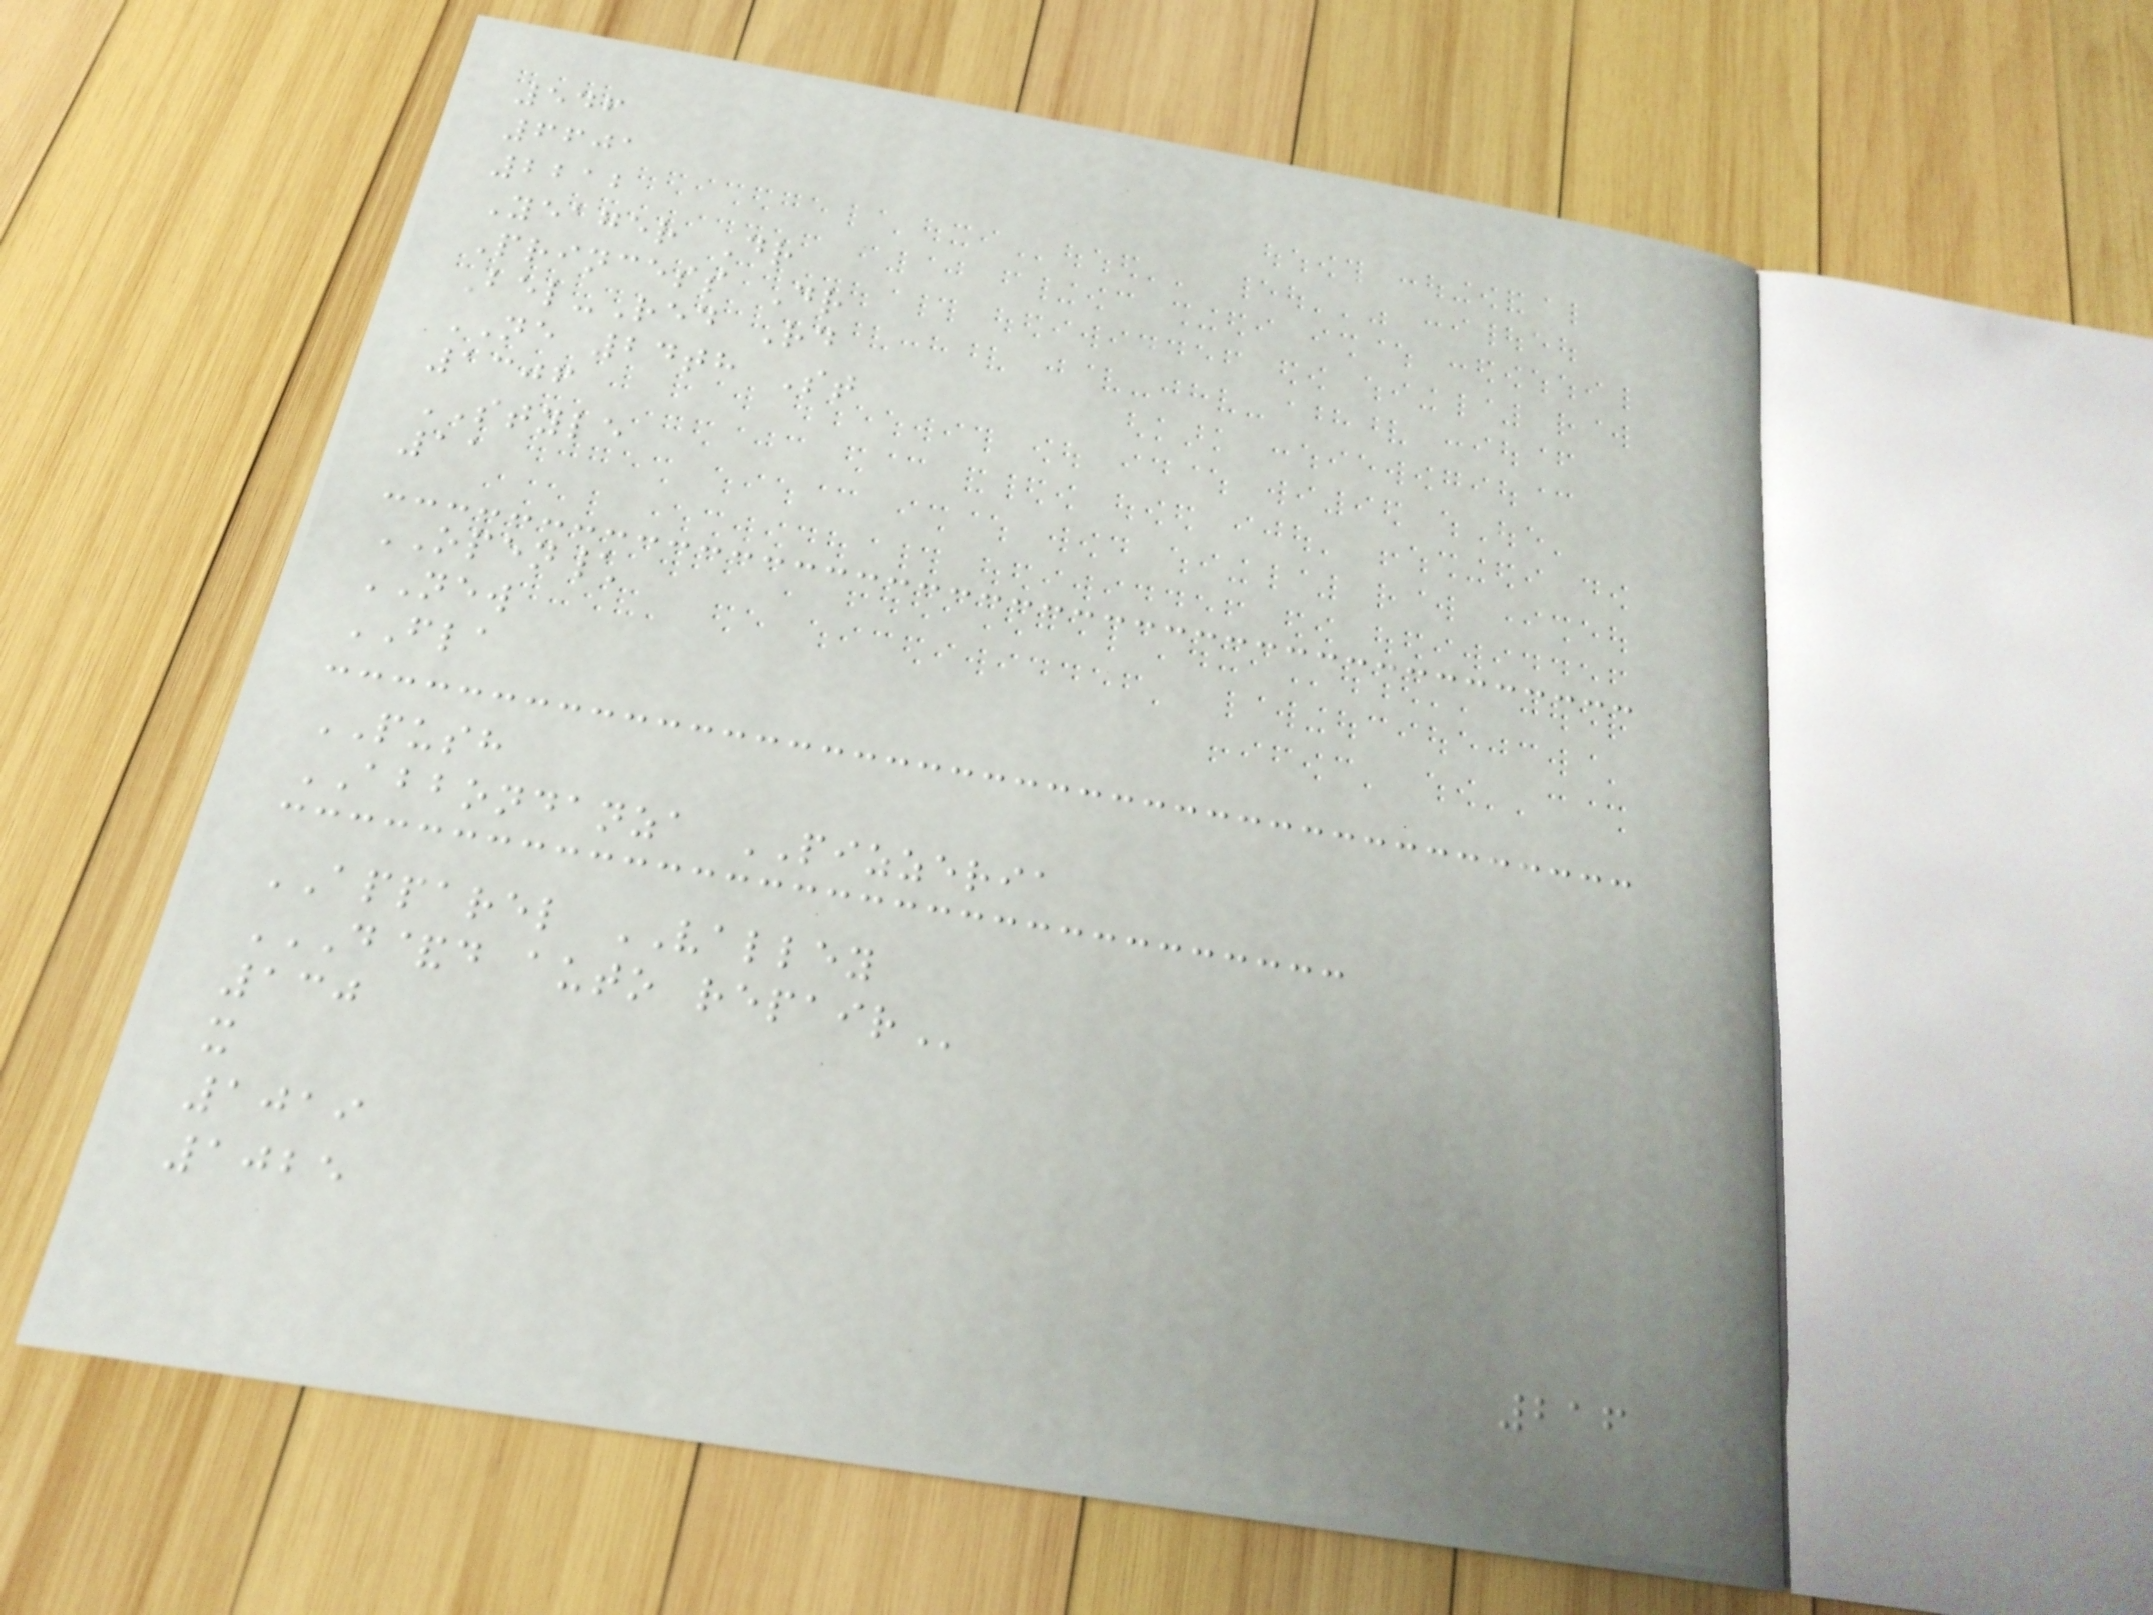546
6601
2212
Yeager Dr
Princess Dr
Bel-Red Rd
NE 24th St
1306
STYLE
11
OPEN\
NEW
FLA
PUSH
ABBONDANZA PIZZERIA
APPAREL VALLEY
D&D AUTO REPAIR
130
x
1019
1025
216
